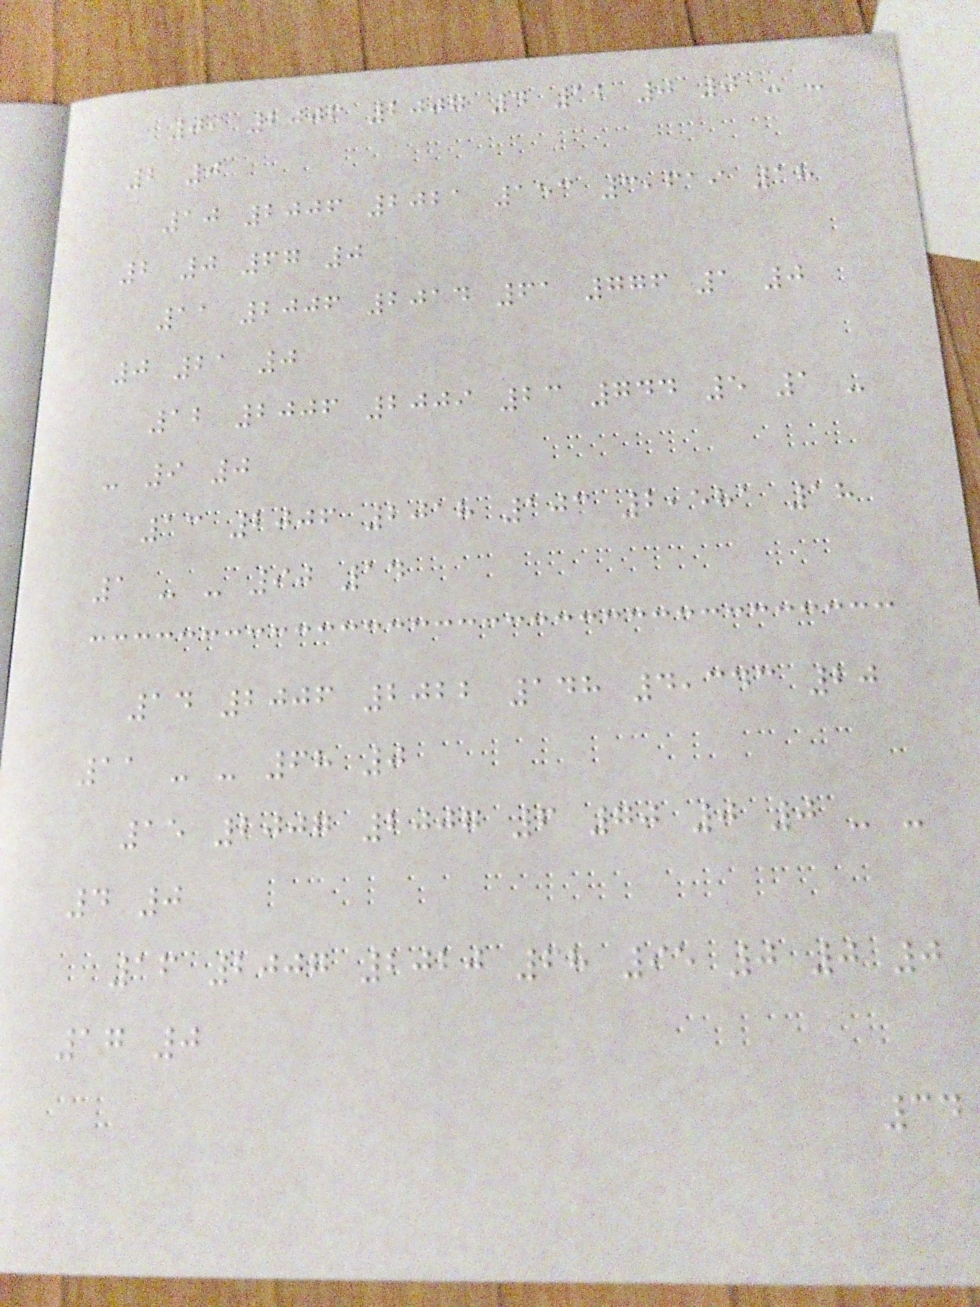09 2006 2007 4 12 0 0 - -
2 0
10 2006 2021 153 3,619 18
2 0 67 0
11 2006 2014 61 776 1 0
0 21 0
12 2006 2009 23 744 5 1 -
- 9 0
13 2006 2018 103 2,581 18
1 - - 90 14
14 2006 2022 148 4,343 20
11 - - 68 0
15 2007 2007 6 70 0 0 - -
4 0
16 2007 2020 68 95 0 0 0
17 0
34
